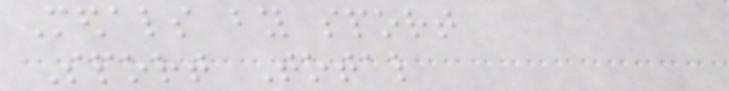Medals by sport
Sport Total
